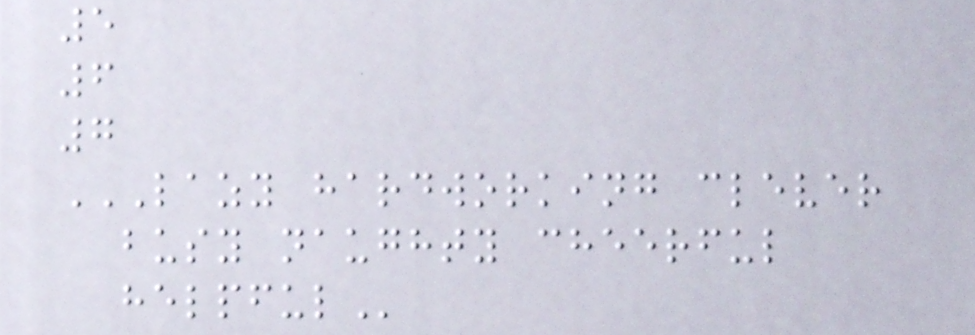5
6
7
LAZY HARDWORKING CLEVER
BUSY NAUGHTY CHEERFUL
HELPFUL
